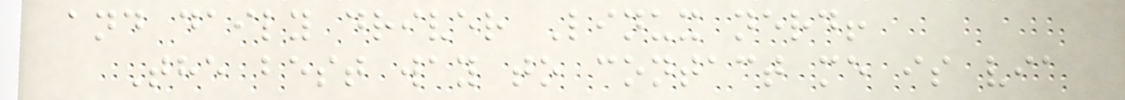and daily driver Linux nerd!
The best way to contact me is via
